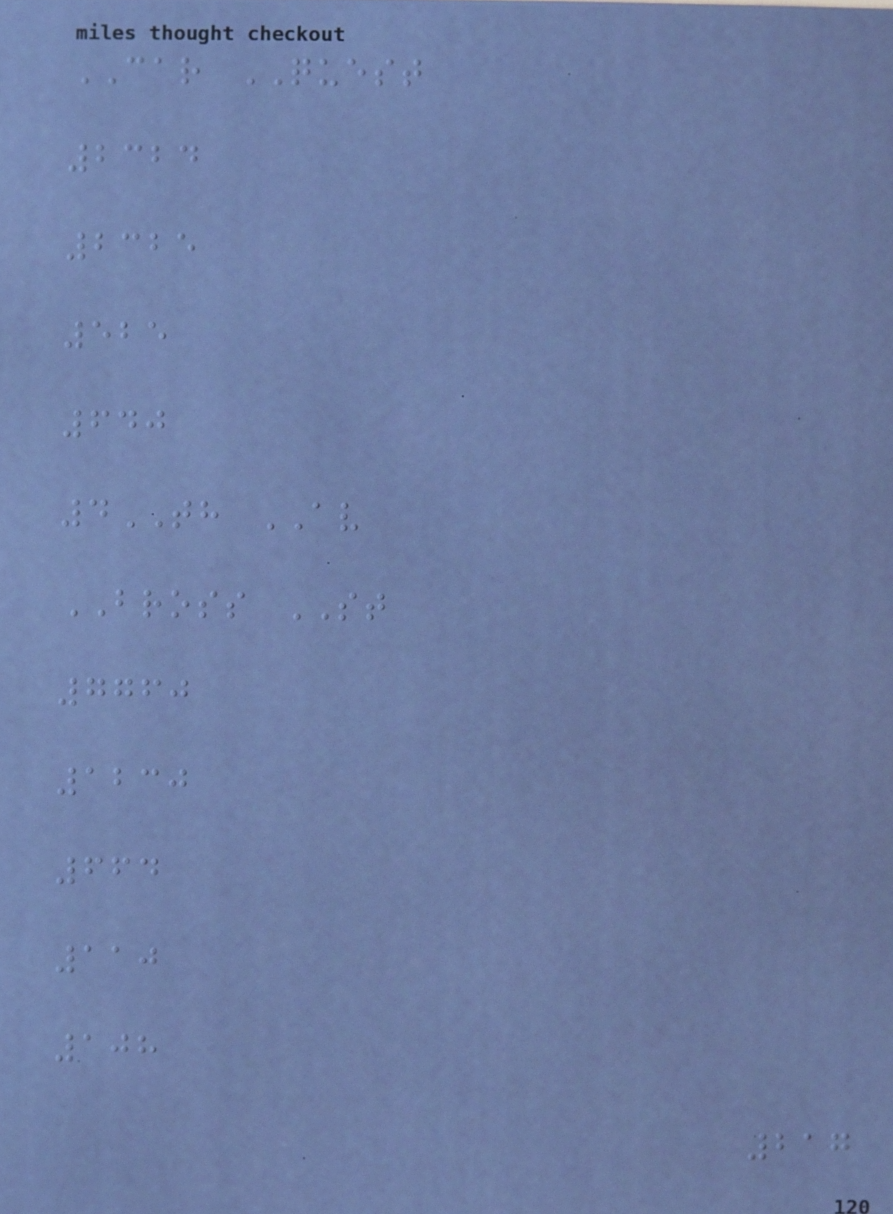CAR QUEST
2324
2325
525
640
4TH AV
BROSS ST
7760
1230
664
110
108
217
